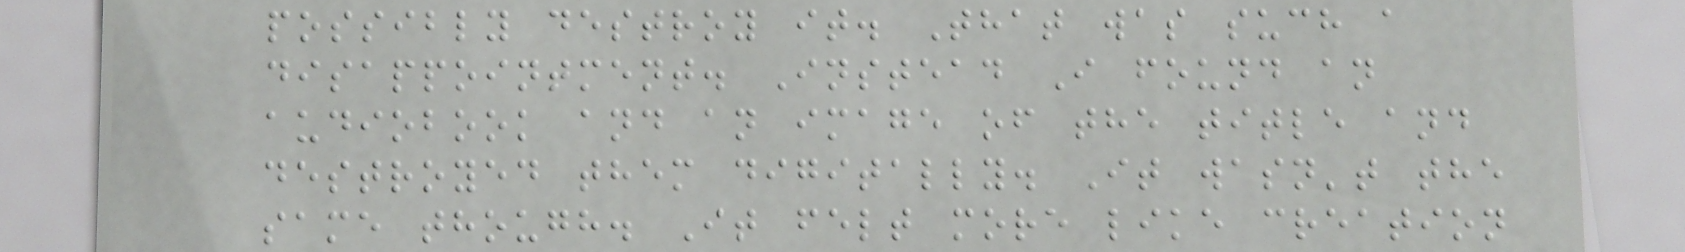possibly destroy it. That was such a
disappointment. Instead I found an
audiobook and an image of the title and
destroyed them digitally. It wasn't the
same though. It felt more like creation
